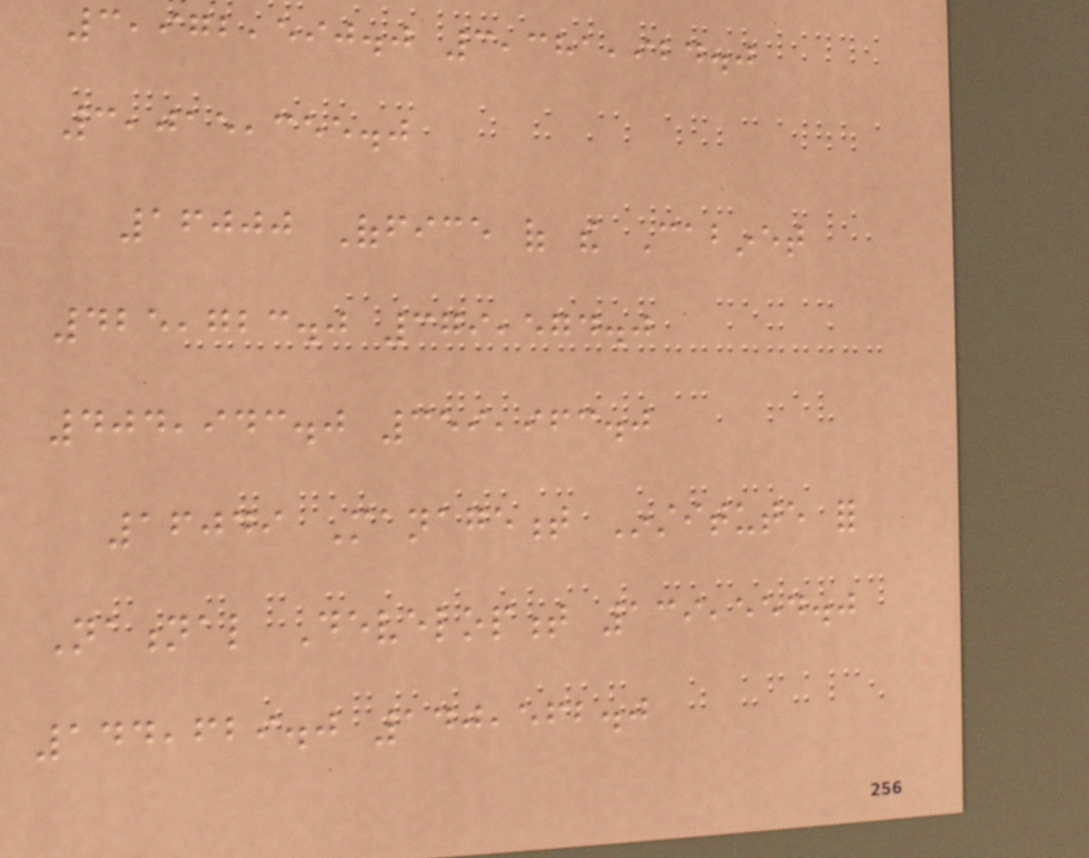3,972,590.0 3,381,924.0
3,015,355.0
16000 Office of the Cabinet
425,723.0 379,574.0
404,943.0 359,963.0
16049 Management Institute for
National Development 139,554.0
144,629.0 140,562.0
